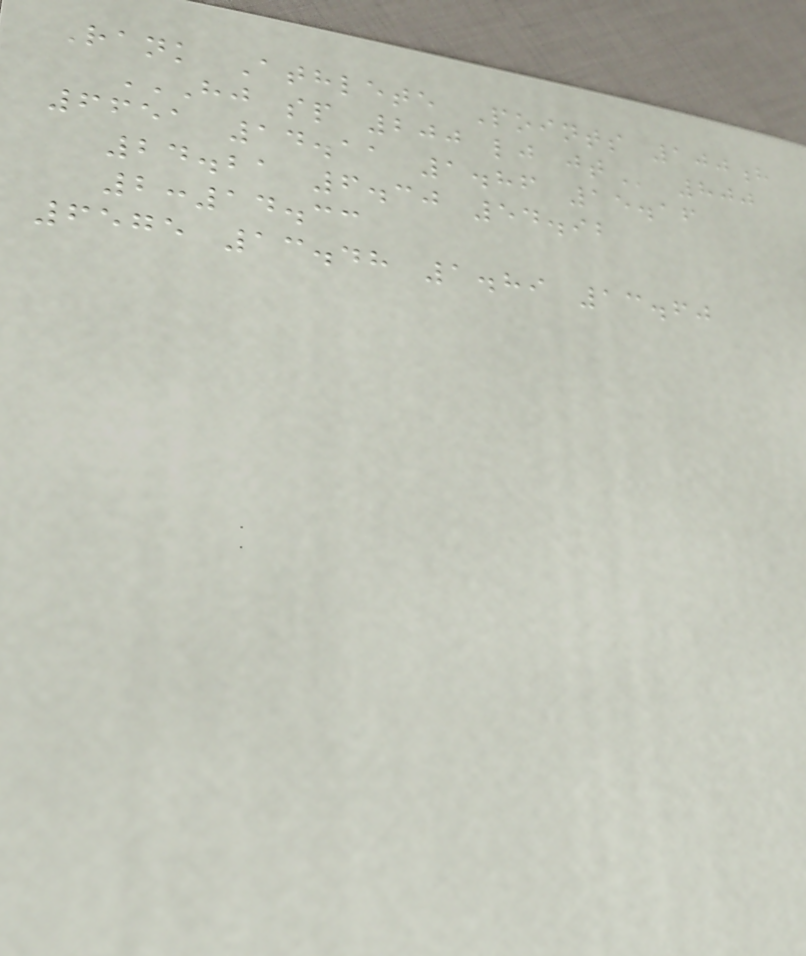Rank Athlete Points 100h
HJ SP 200 LJ JT 800
6651 14.11 1.86 15.16
24.21 6.30 54.92
2:14.33
6575 13.48 1.89 13.60
